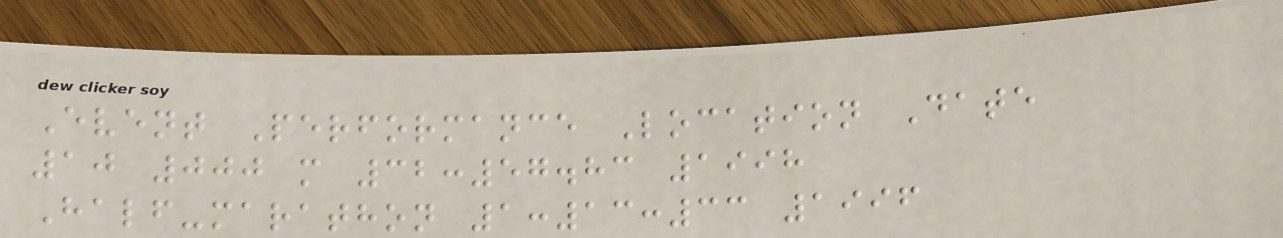Event Performance Location Date
10 000 m 32:57.83 1998
Half-marathon 1:13:33 1996
